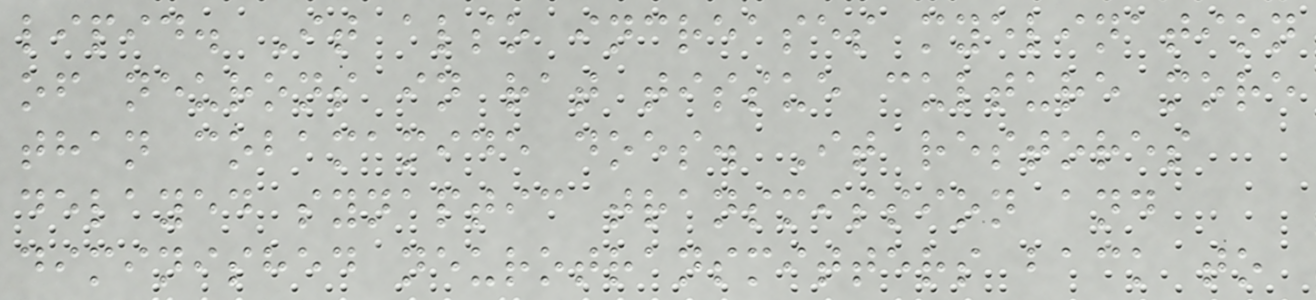lipid. It also increases myelination
of neurons in rat tissue culture more
than cobamamide does. It restores
delayed synaptic transmission and
diminished neurotransmitters back to
